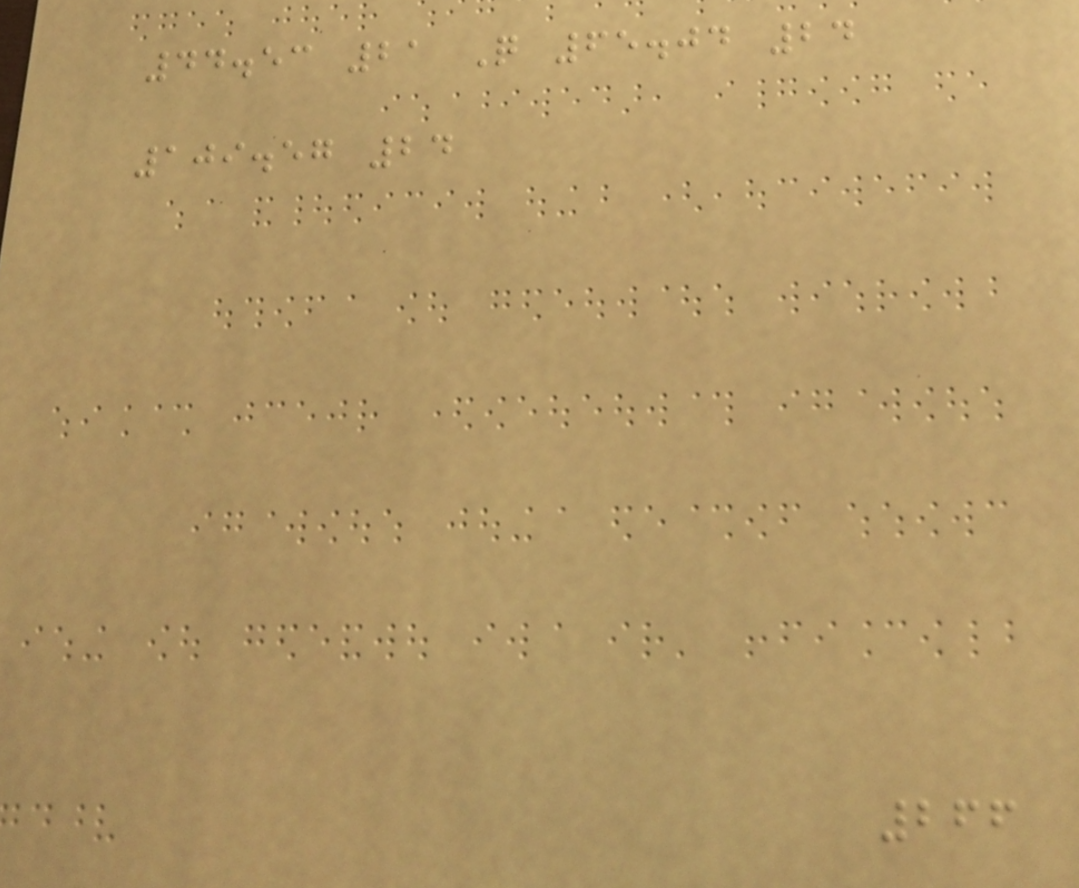44.53 21 Q 65.04 24
109.57 24
266
